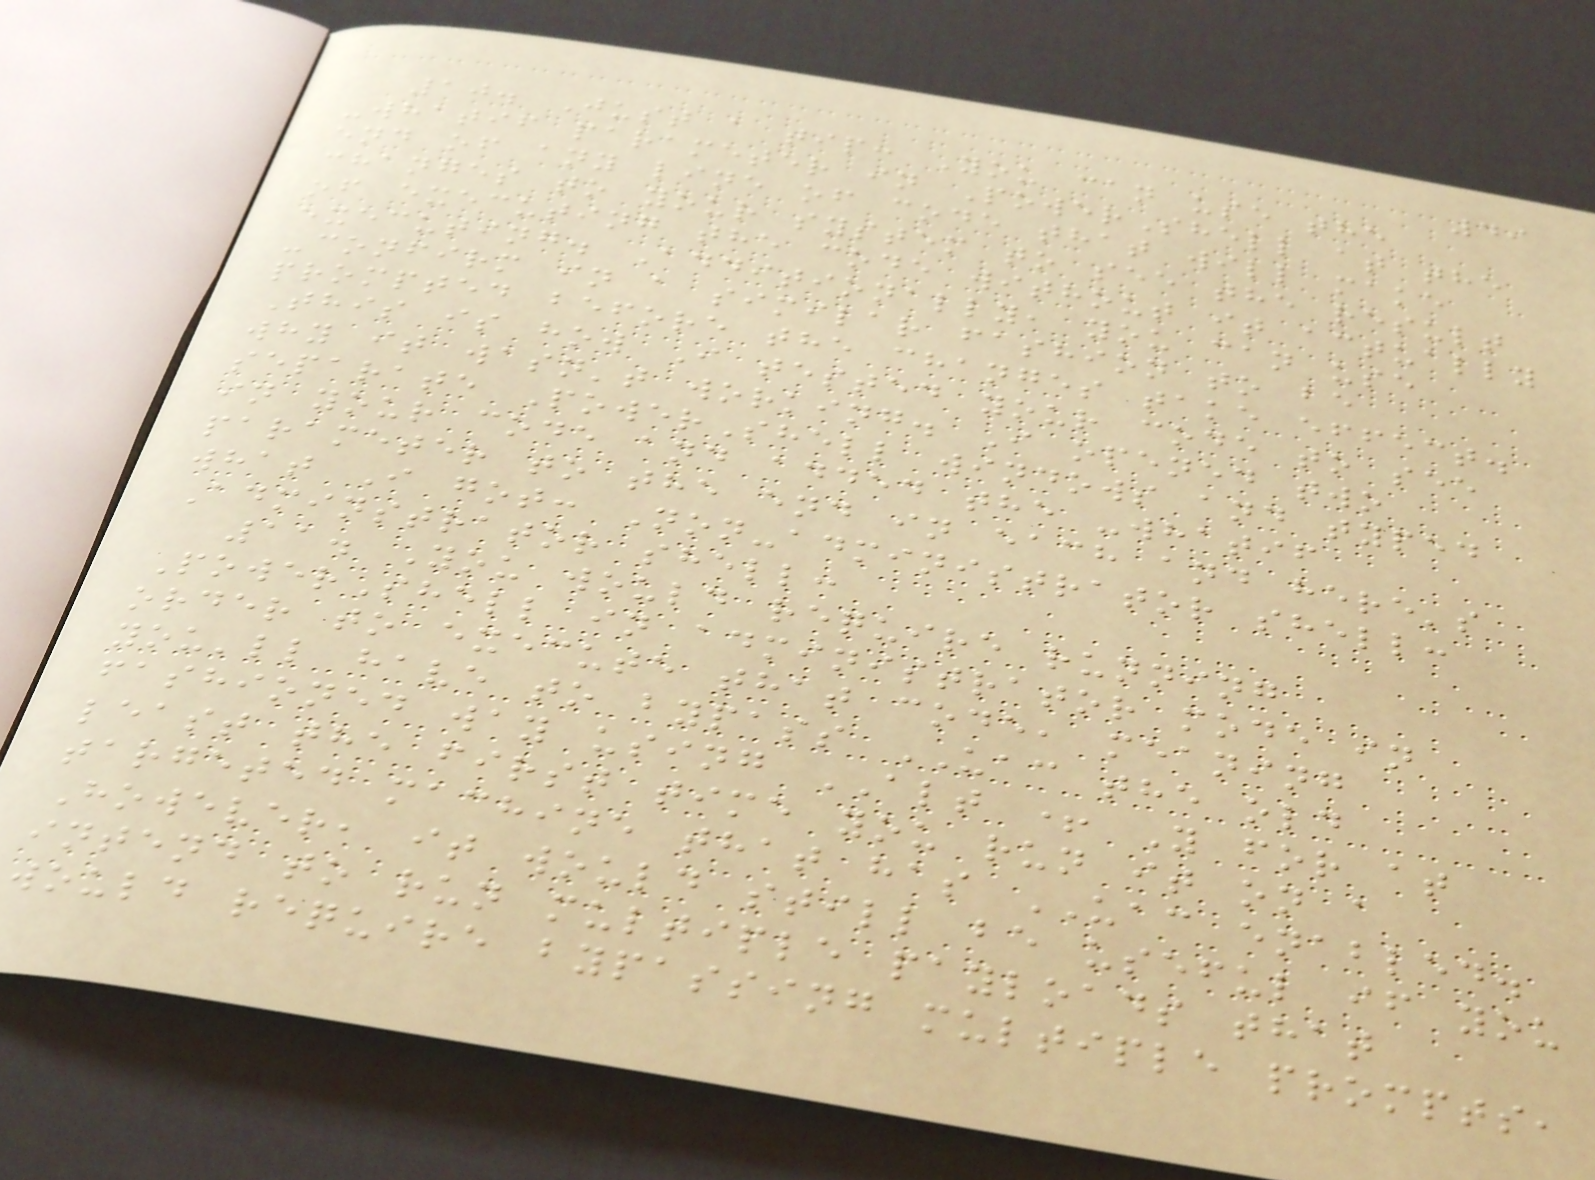49
10. Just a tip: You can use the
-whatif parameter in PowerShell at the
end of any line of code that will make
changes to your system to see the result
of executing the code without it actually
executing. Additionally, you can use
-confirm in a similar fashion to be
prompted before the changes take effect.
This is how I tested your code to see
why it wasn't working. I opened two
separate PowerShell windows and typed
in your code and added the -whatif
parameter to the end in each and here's
what I got: Non-administrator shell:
Adminstrator shell:
11. You would require running
PowerShell in administrator mode in
order to execute that code, meaning
you'll have to bypass UAC the old
fashioned way using ALT + Y for at
least the first time you run it on a
targeted machine that has UAC enabled.
However, it would still be useful if you
intend to run multiple payloads that
would require bypassing multiple prompts,
